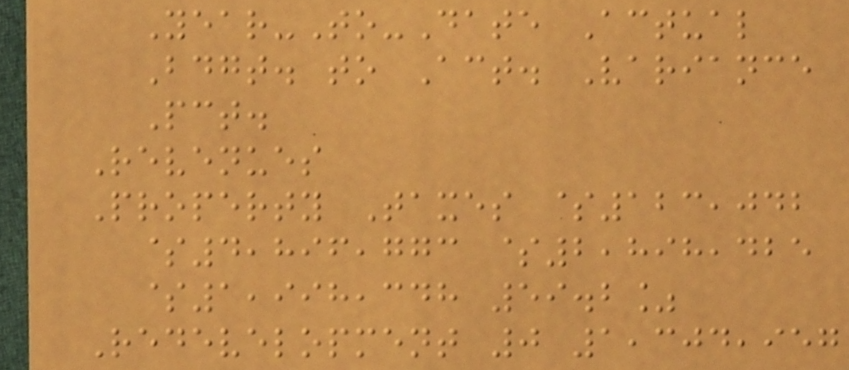Year-To-Date Actual
Bdgt. to Act. Variance
Pct.
Revenues
Property Taxes $123,042
$4,896,773 $2,898,425
$1,998,348 59.2%
Redevelopment 0 1,304,957
